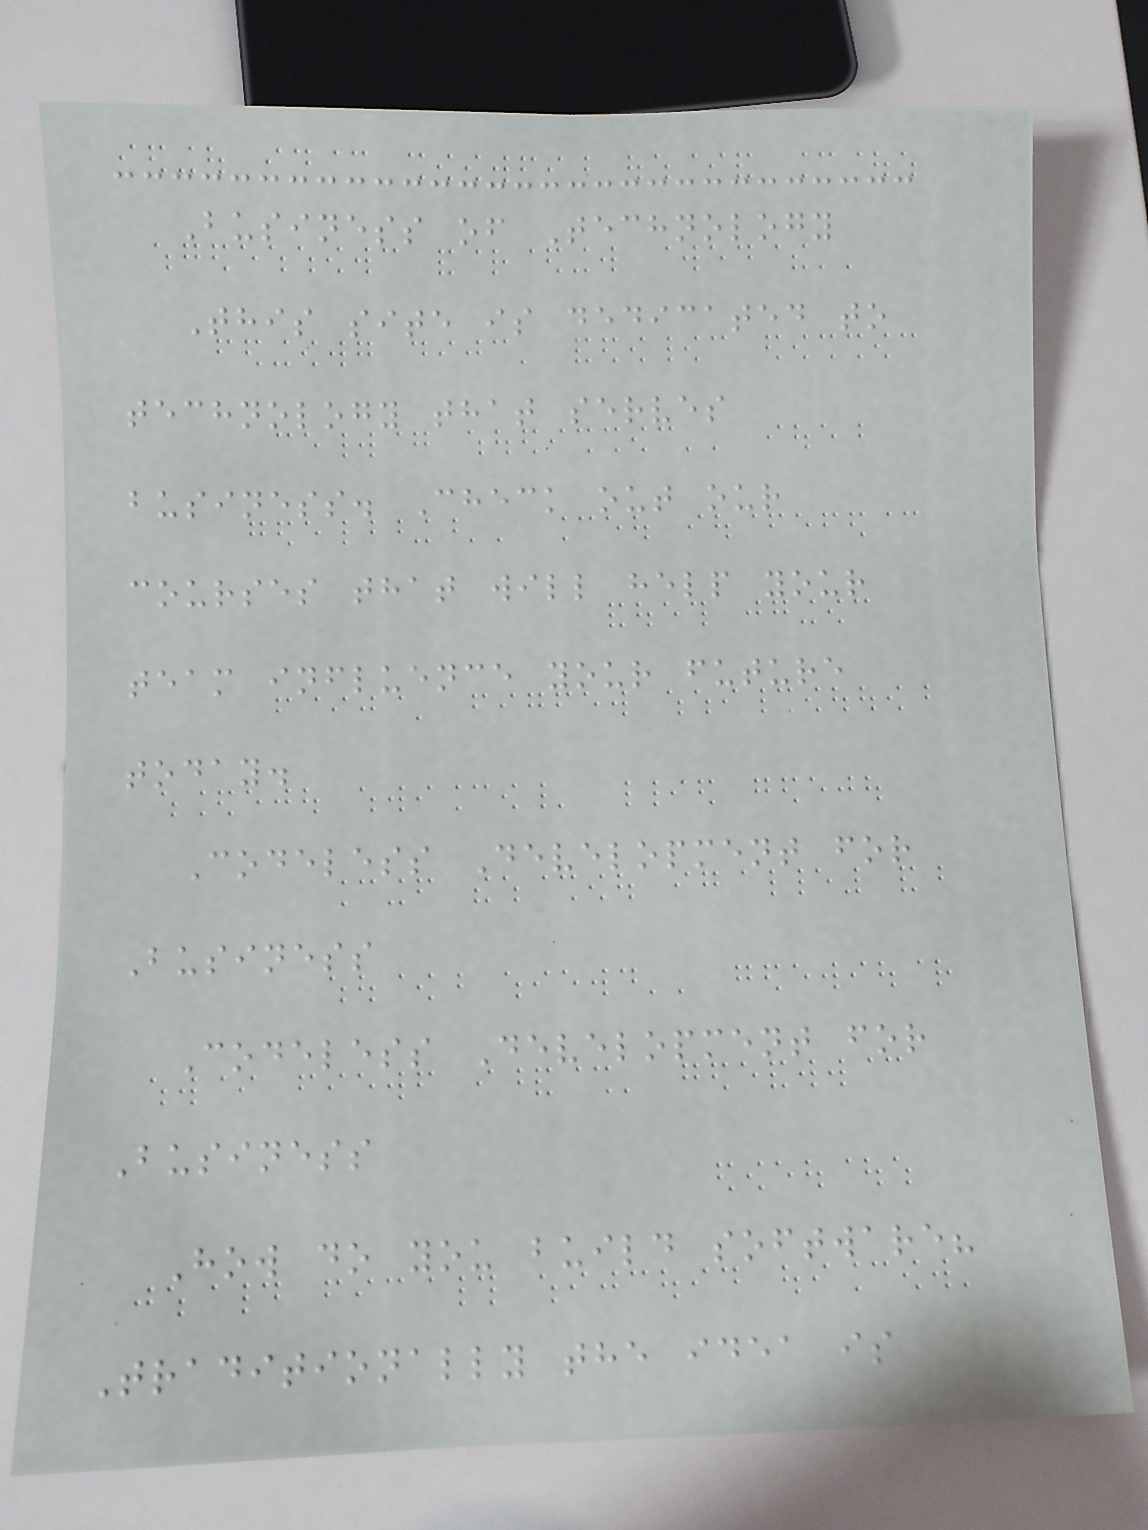Business of Technology
This site is dedicated to
technology that serves
business. Check out our
courses that will help your
team influence your future
today.
Codeless Development for
Business
Codeless Development for
Business
How do you build software?
Traditionally the idea is
